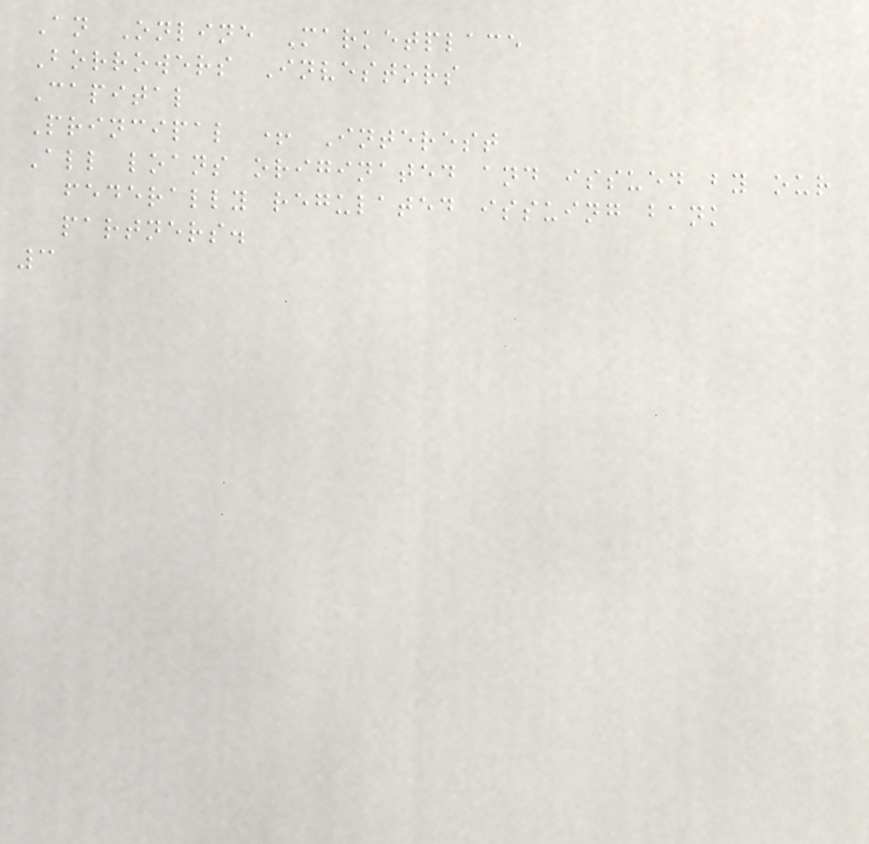An Online Marketplace
Borrowers Investors
Capital
Principal + Interest
All loans originated and issued by our
federally regulated issuing bank
partners.
3
